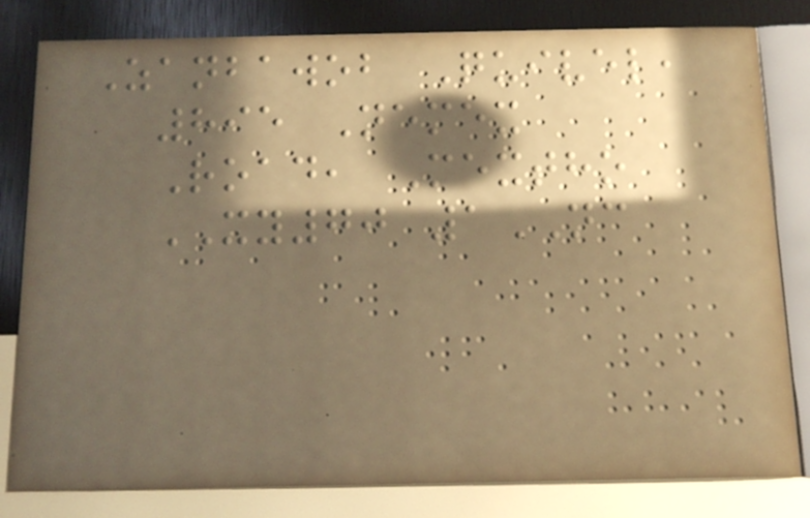Zanbawob Quivel,
895 Nemex
Road, Mextho
XY70 1NC
